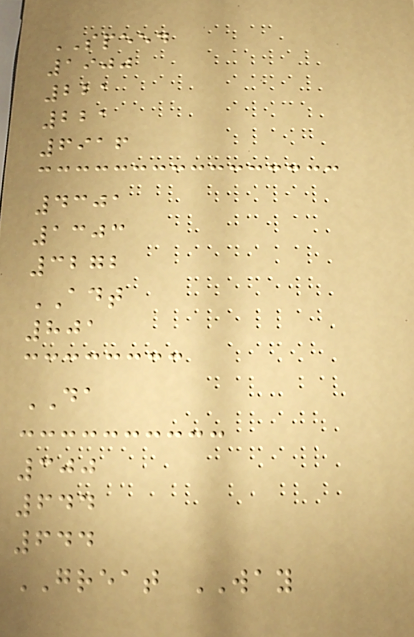SPEED
1900
221
221
6916
4301
1303
3272
ADT
801
DA
300
644
644
GREAT WAY
